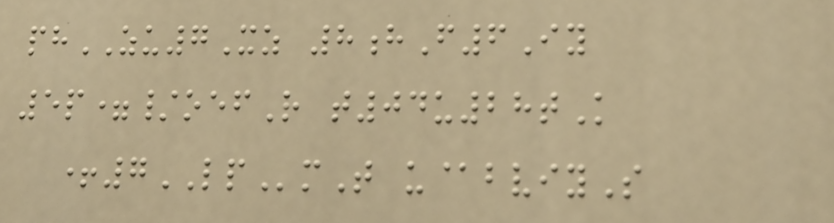phZU7Xz 8hF6Iy
5p=/oefR t04u28tK
+7LPmT u@bviyS
